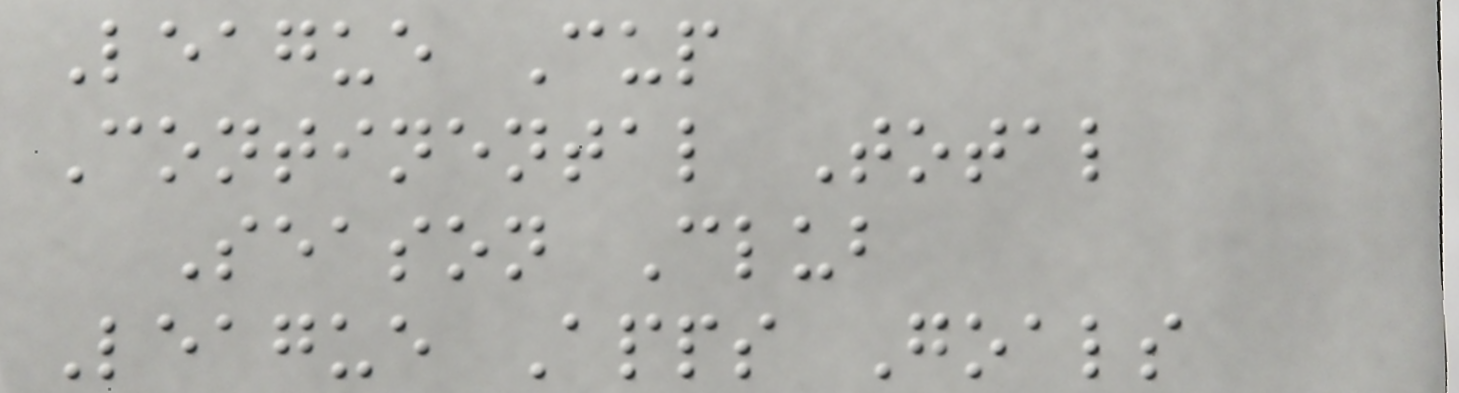League Cup
Continental Total
Season Club
League Apps Goals
